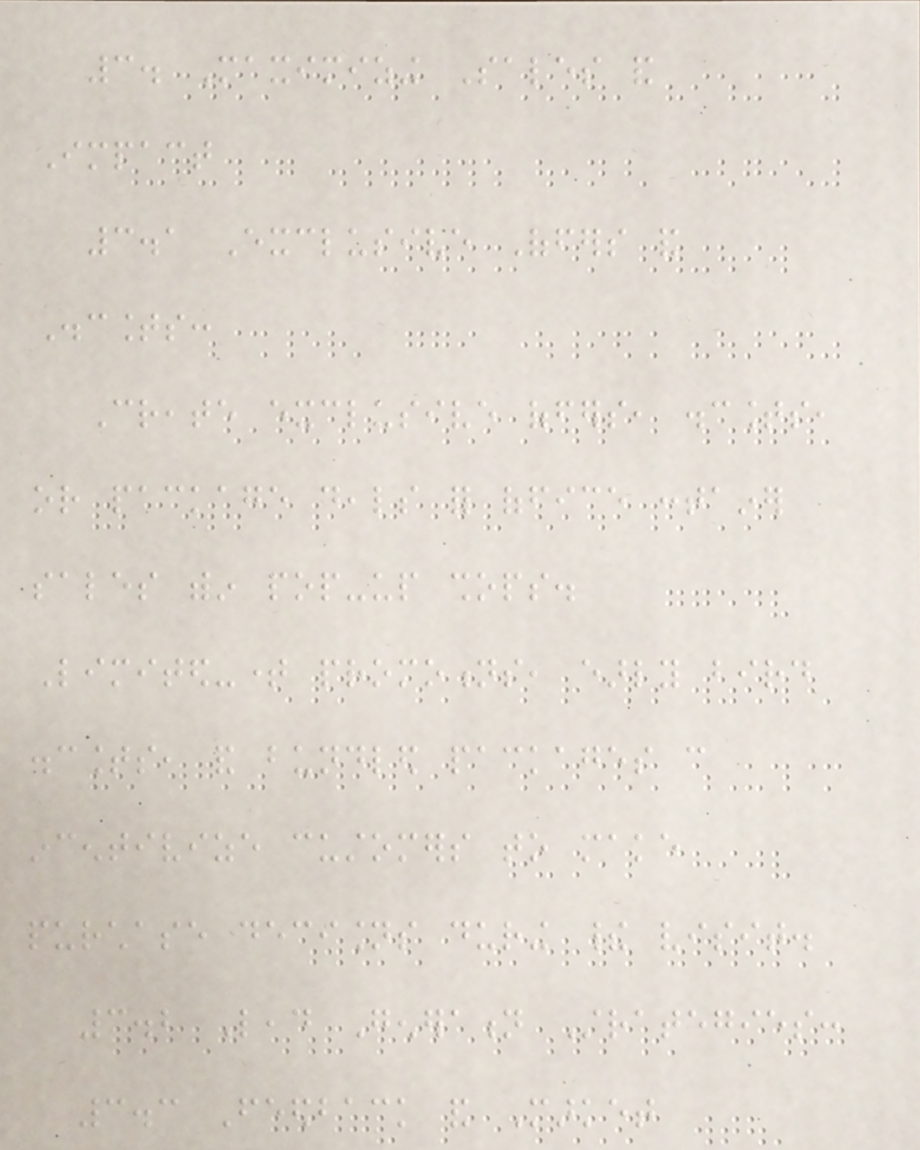3. Maximizing Sales and
Impact
3.1 Exclusive Offers and
Discounts:
Create exclusive offers, discounts,
or package deals for office container
sales within pop-up shops.
Limited-time promotions, early bird
discounts, and bundled packages can
incentivize customers to make
purchase decisions during their visit.
3.2 Lead Generation Strategies:
3.3 Feedback and Market
